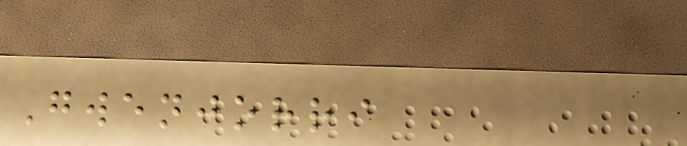Gwenjorri
